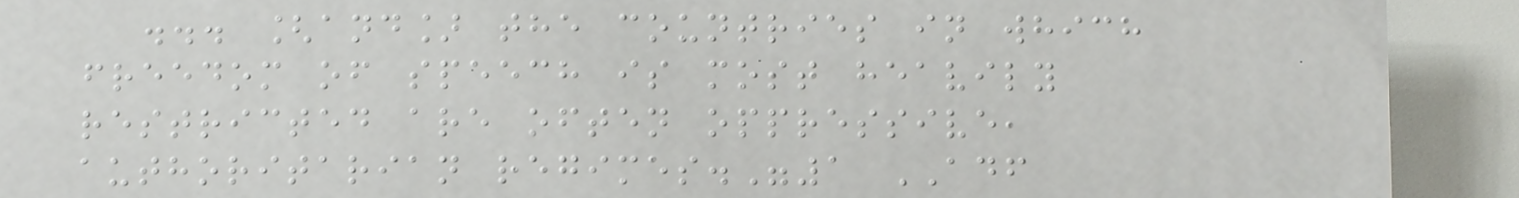... [and] the countries in which
freedom of speech is most heavily
restricted are often oppressive,
authoritarian regimes."1 ADF
